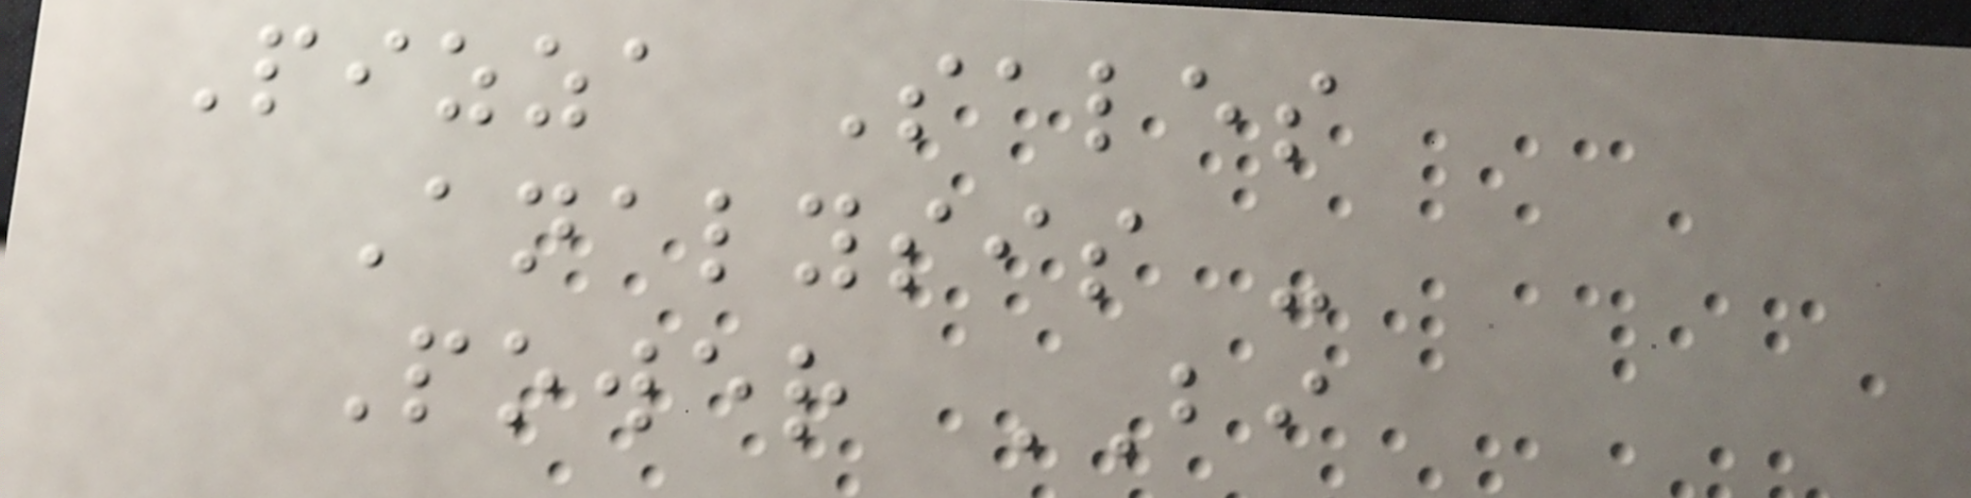Pizza Sales
Analysis -
Power BI
